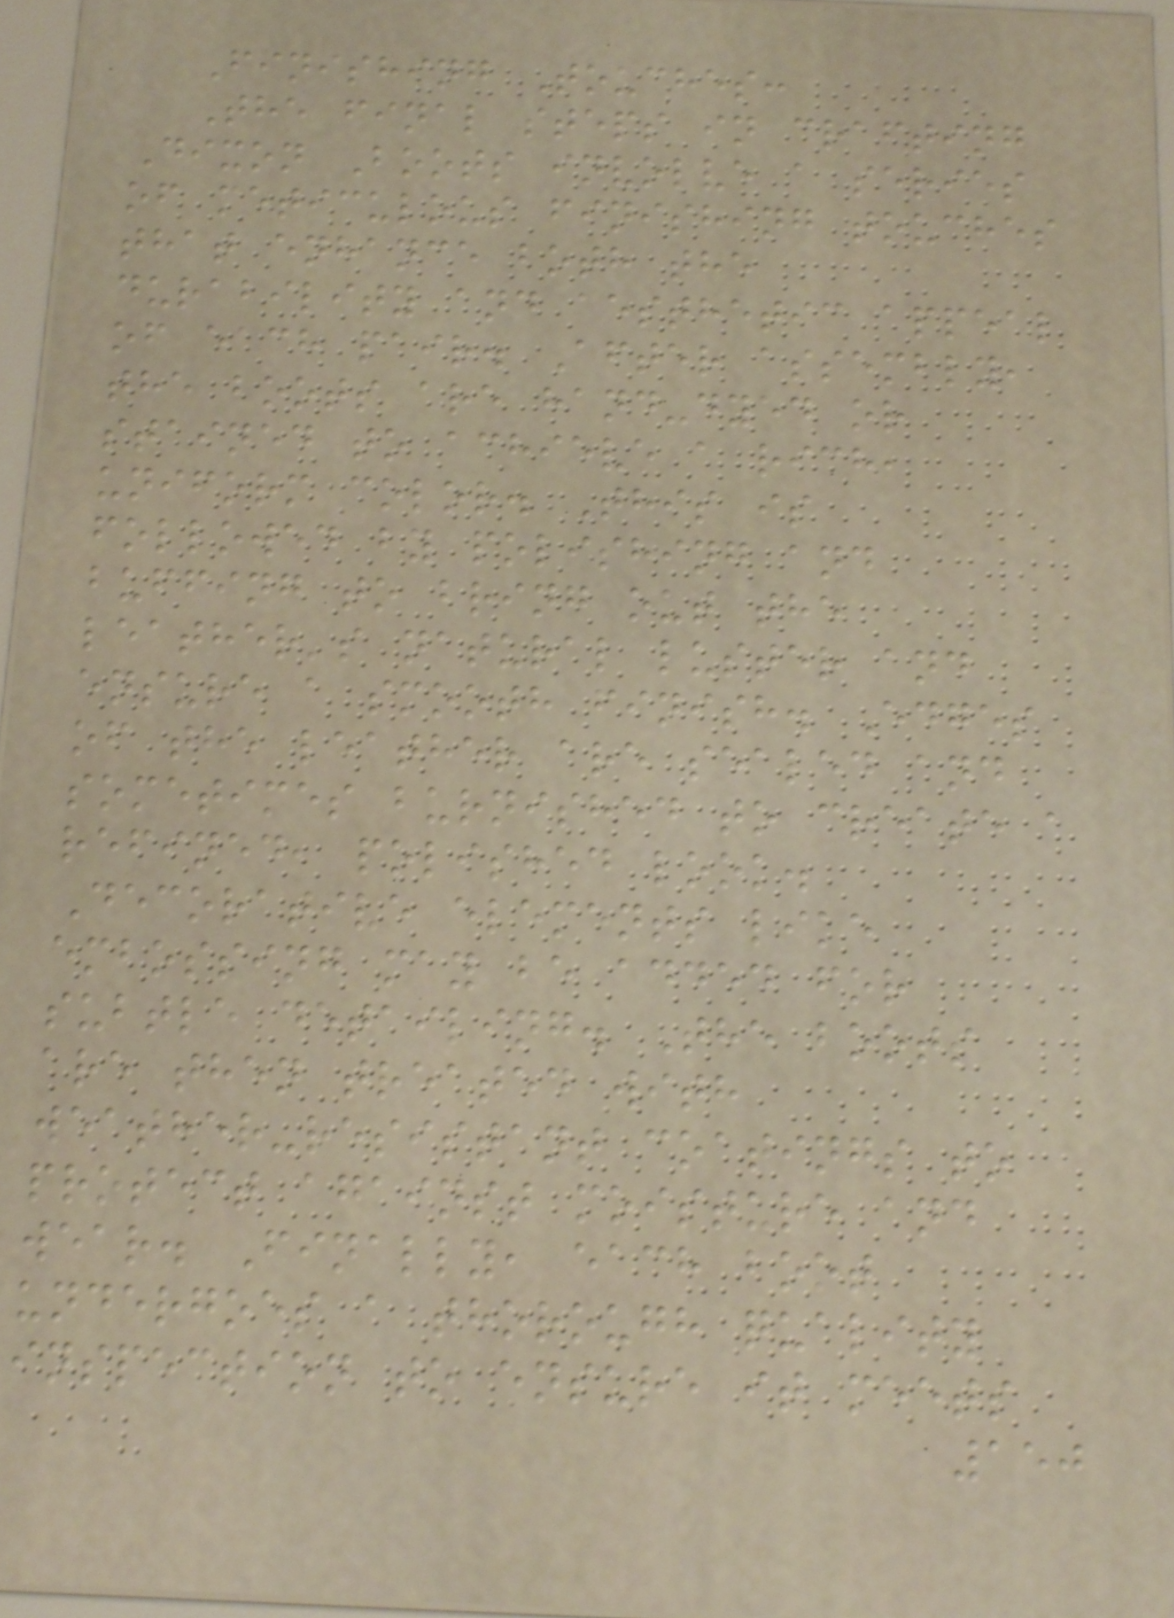Finishing Touches:
The final steps in crafting
Dixon Boots involve a series
of meticulous finishing touches
that enhance both the
durability and aesthetic appeal
of each pair. After assembly,
the boots are hand-dyed or
stained to achieve a rich,
uniform color. This is
followed by polishing and
buffing to bring out the
leather's natural luster and
ensure a smooth finish. Edges
of the leather are sealed and
sometimes burnished to create a
refined, polished look.
Decorative elements like
embossing may be added for
subtle detailing. The boots
are then treated with
weather-resistant coatings to
protect against moisture and
wear. Finally, each boot
undergoes a thorough quality
inspection to ensure it meets
150
